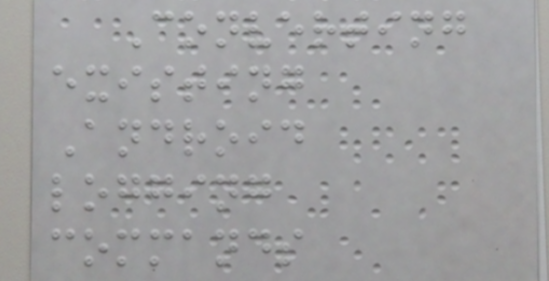Converting
existing
Android
logging
commands
